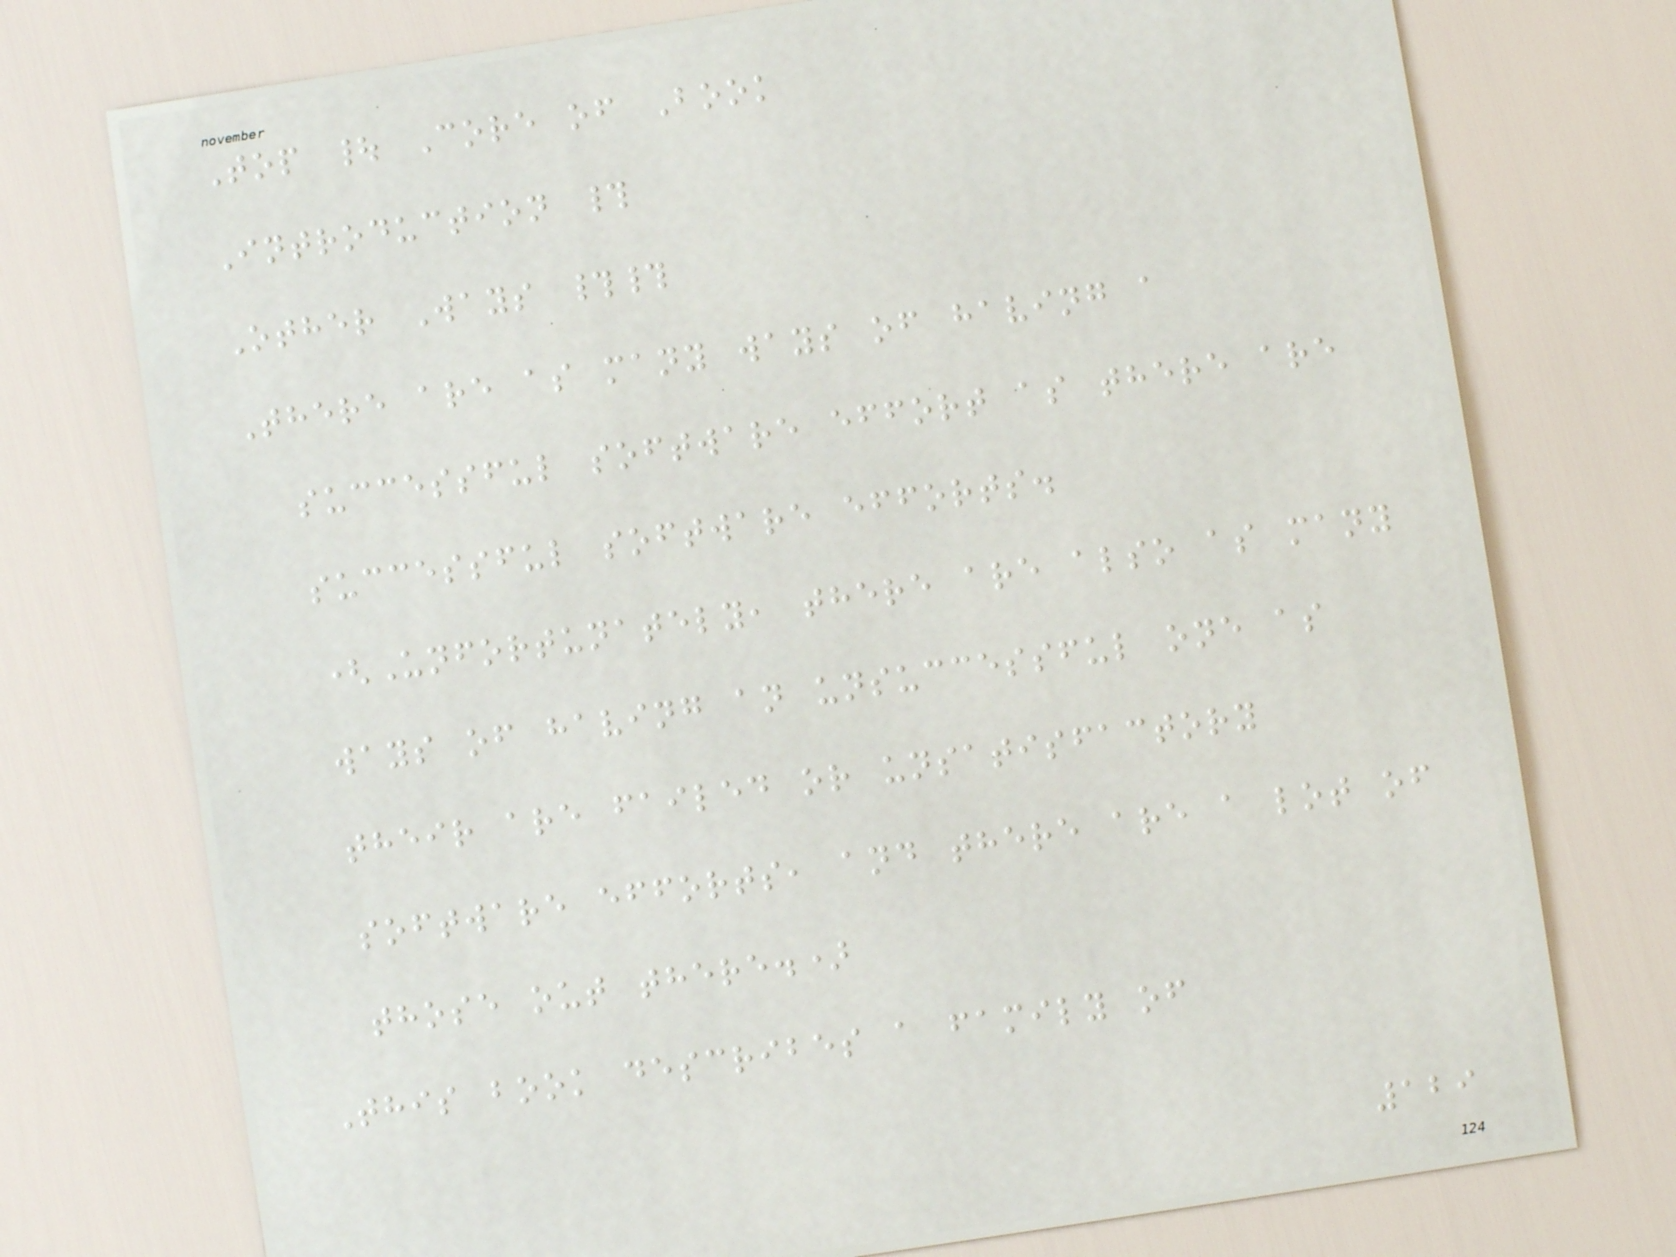Top | Core of Book
Introduction #
Other Ways ##
There are as many ways of having a
successful software effort as there are
successful software efforts.
(Unfortunately, there are also as many
ways of having an unsuccessful one as
their are failed or unsatisfactory
software efforts, and there are a lot of
those out there.)
This book describes a family of
129
